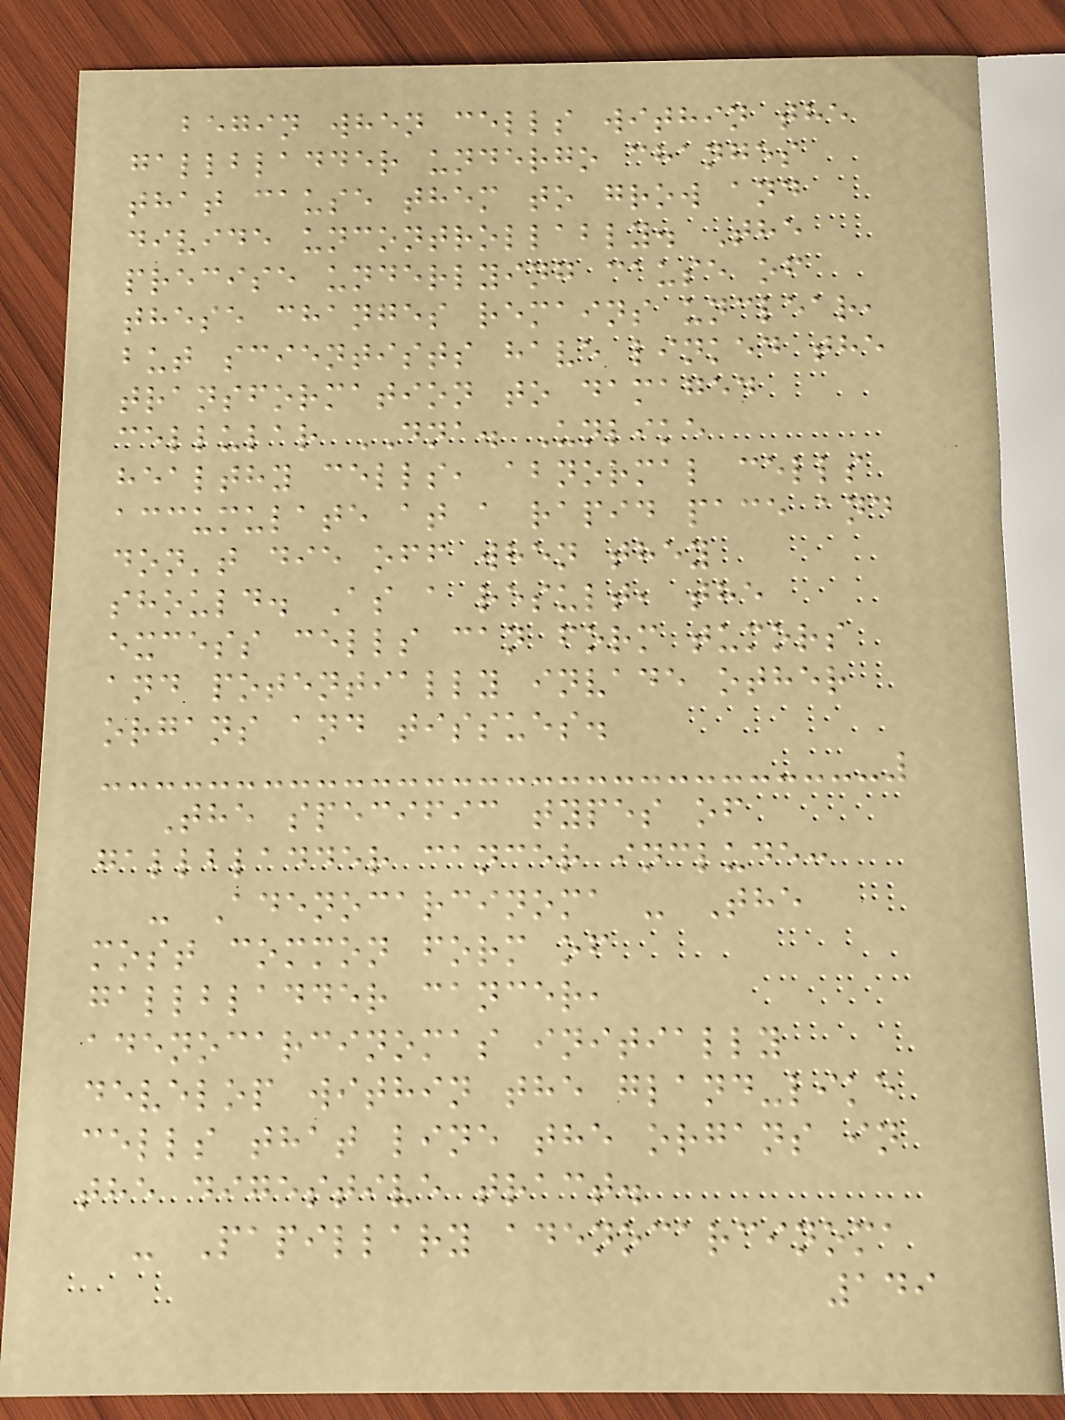begin when cells within the
gallbladder undergo changes
that cause them to grow and
divide uncontrollably. The
precise underlying cause of
these changes remains unclear,
but scientists have linked the
transformation to damaged
cellular DNA. Unlike
healthy cells, abnormal cells
accumulate at a rapid pace and
don't die off when they
should. As a result, the
excess cells can form tumors
and potentially invade other
organs and tissues.
The specific types of
gallbladder cancer include:
- Adenocarcinoma - The
most common form of
gallbladder cancer,
adenocarcinomas initially
develop within the gland-like
cells that line the organs in
the digestive tract.
- Papillary adenocarcinoma
149
